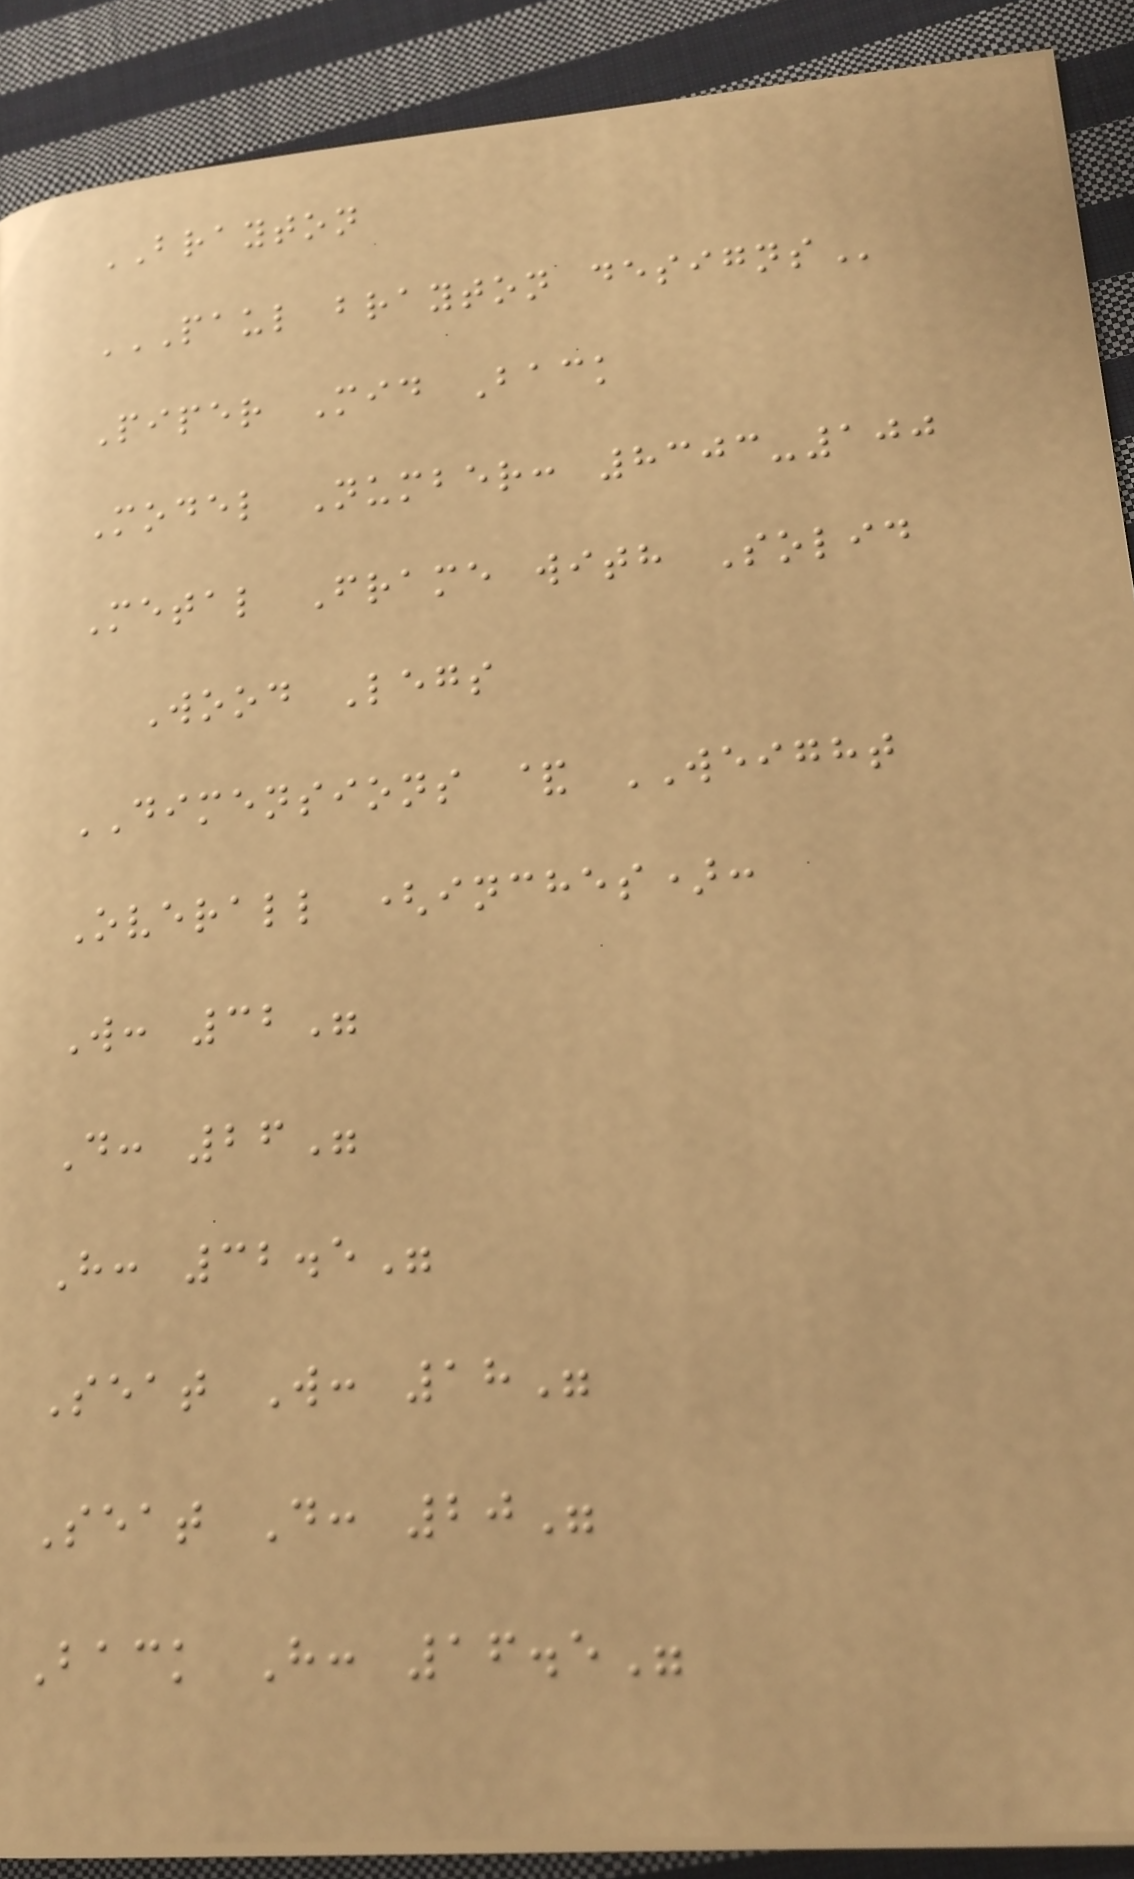BRAYTON
PAUL BRAYTON DESIGNS
Piper Mid Back
Model Number: 8303-100
Metal Frame with Solid
Wood Legs
DIMENSIONS & WEIGHT
Overall (inches):
W: 32"
D: 26"
H: 32.5"
Seat W: 18"
Seat D: 20"
Back H: 16.5"
